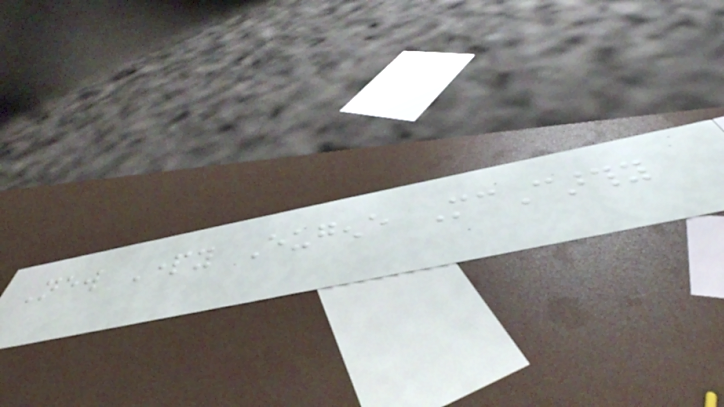New Party Eugene McCarthy
